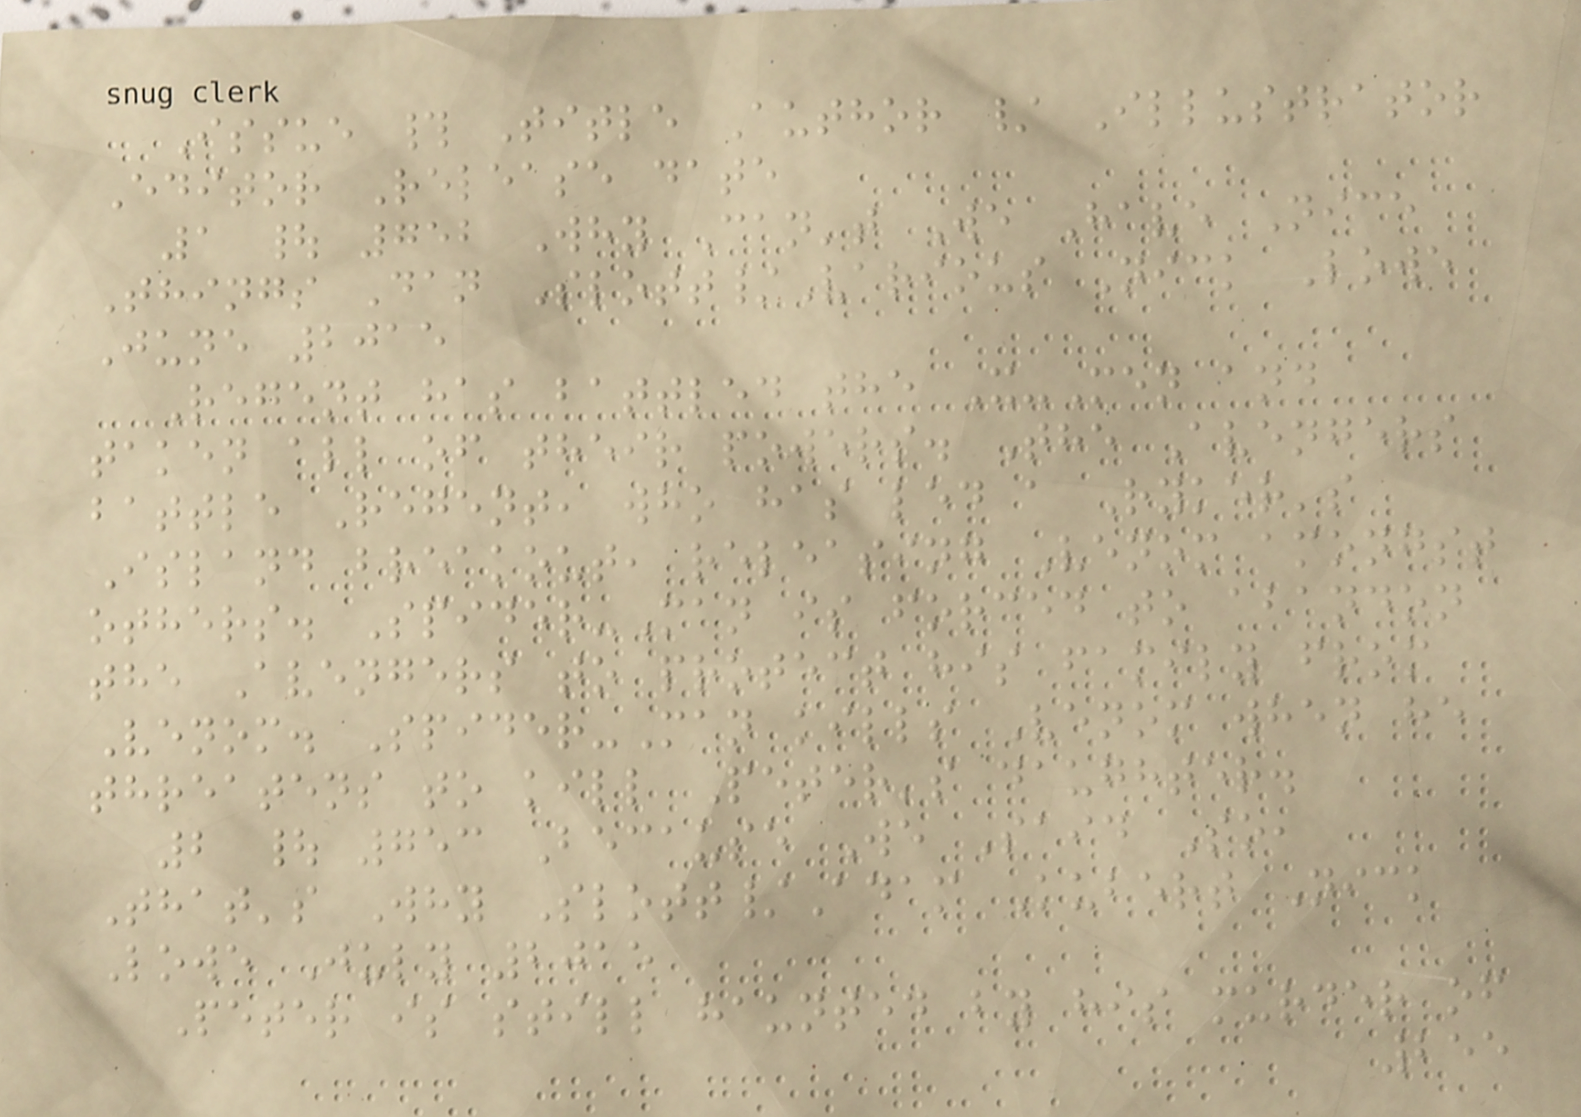Issue # Title Author / Illustrator
Editor Release date
1 | 752 Why Can't We Have Nice
Things Dan Slott/Various Nick Lowe
June 2015
Regent has battled the X-Men and
taken all of their powers. The Avengers
battle Regent, who has led a Ryker's
Island breakout, releasing Venom amongst
others. Spider-Man is forced to abandon
the Avengers to protect his family from
Venom. Spider-Man kills Venom when he
threatens to kill Peter's daughter.
2 | 753 Because We Said So,
That's Why Slott/Adam Kubert Nick
Lowe July 2015
Peter is still haunted by his murder of
255
